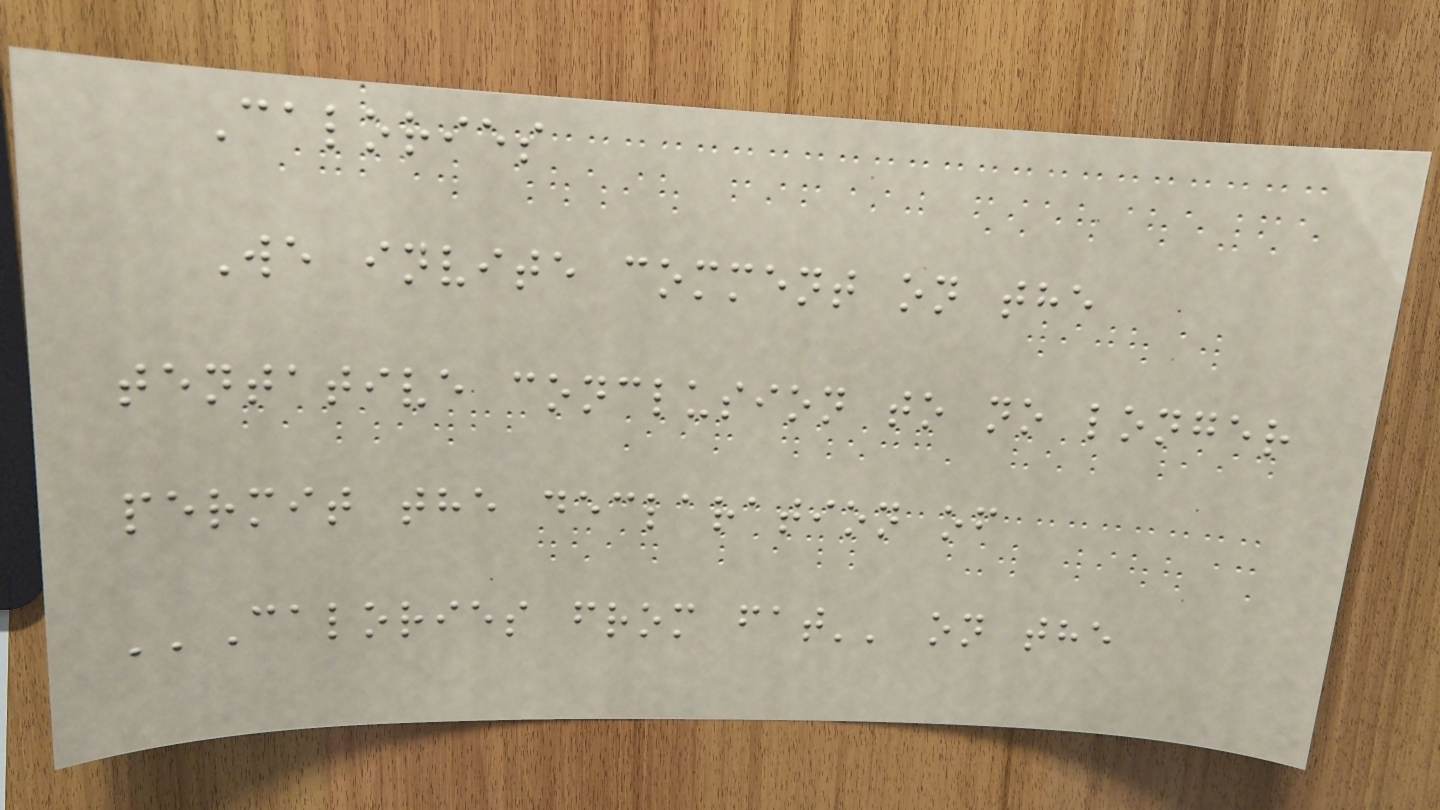Calories
We invite comment on the
tentative conclusion to no longer
permit the declaration of
''Calories from fat'' on the
